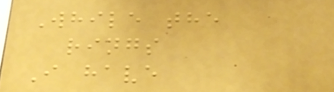While the
rings
I have
